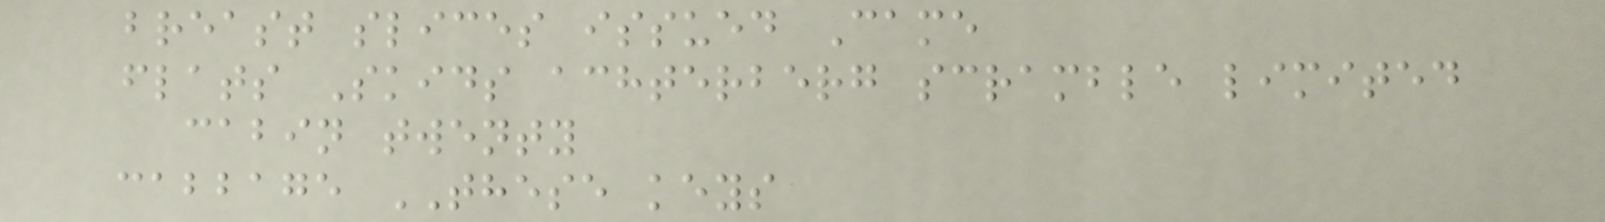breast slices issued Came
flats Skids achterberg scramble limited
cabin twenty
cabbage THESE keys
